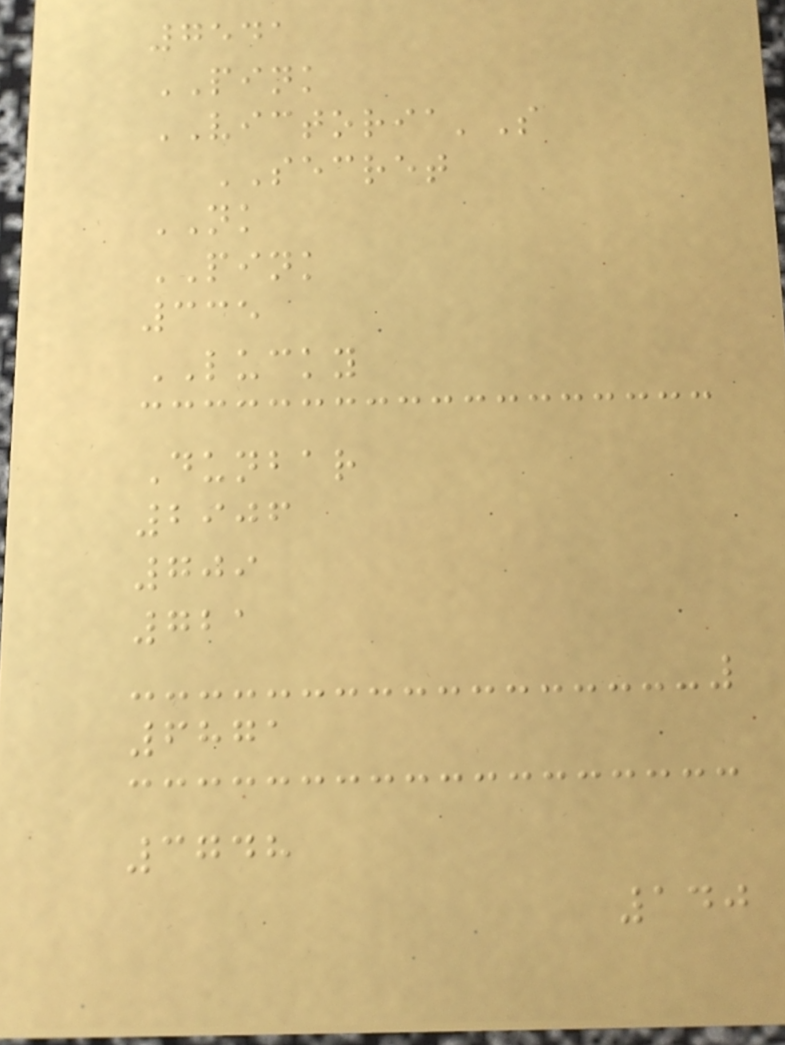7541
PINK
VICTORIA'S
SECRET
NK
PINK
335
LUCKY
Dunbar
2906
709
721
6871
3748
140
